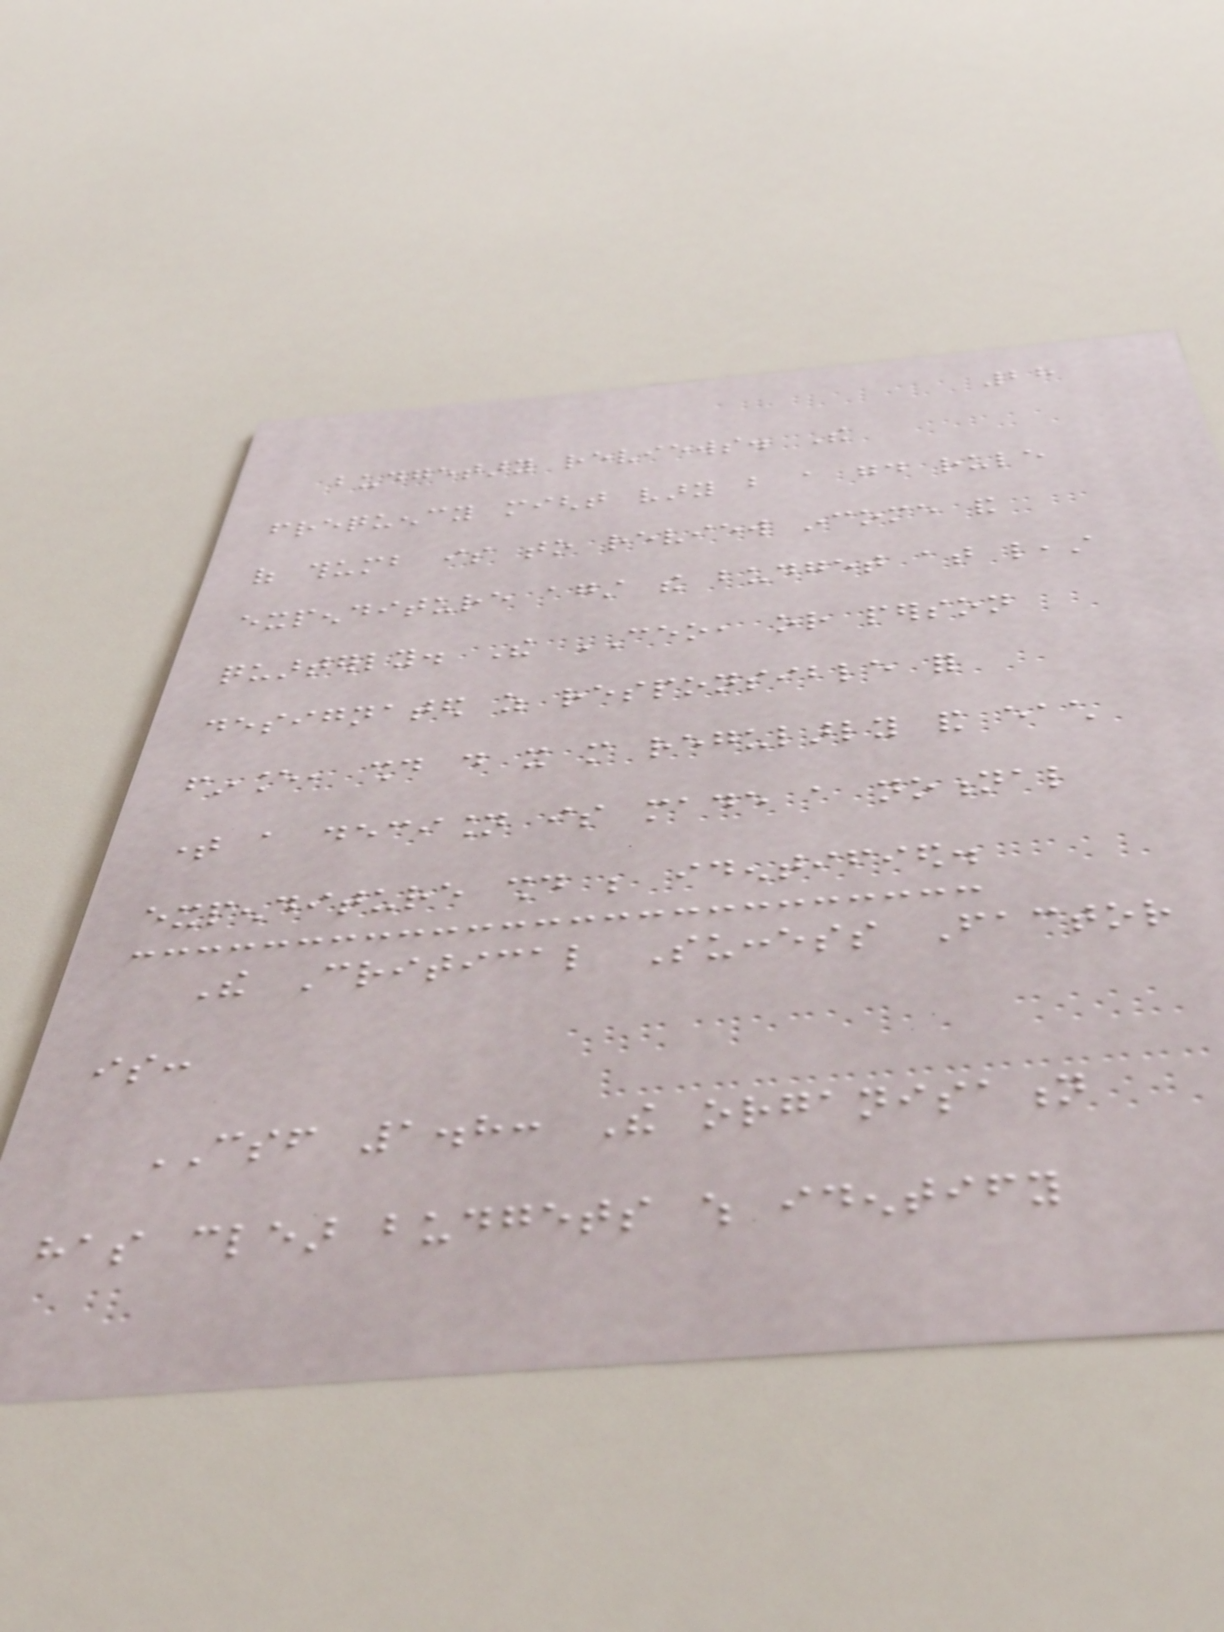28
budgetary reviews. The
frequency might vary but a good rule
of thumb is to review income and
expenditure against the budget at least
quarterly. The CEO, or person
designated as responsible for
finance, should do it more regularly and each
time a decision is made a notional
expenditure should be identified.
The Critical Success Factor
is:
CSF 1.8: The organisation
has clear budgets which identify
